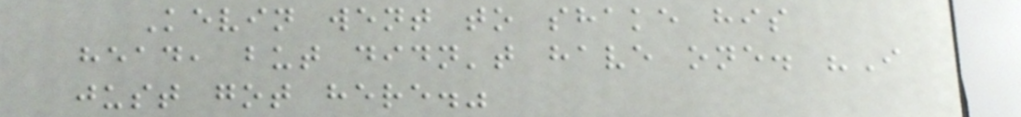Kevin went to shake his
head, but didn't have one. "I
just got here."
